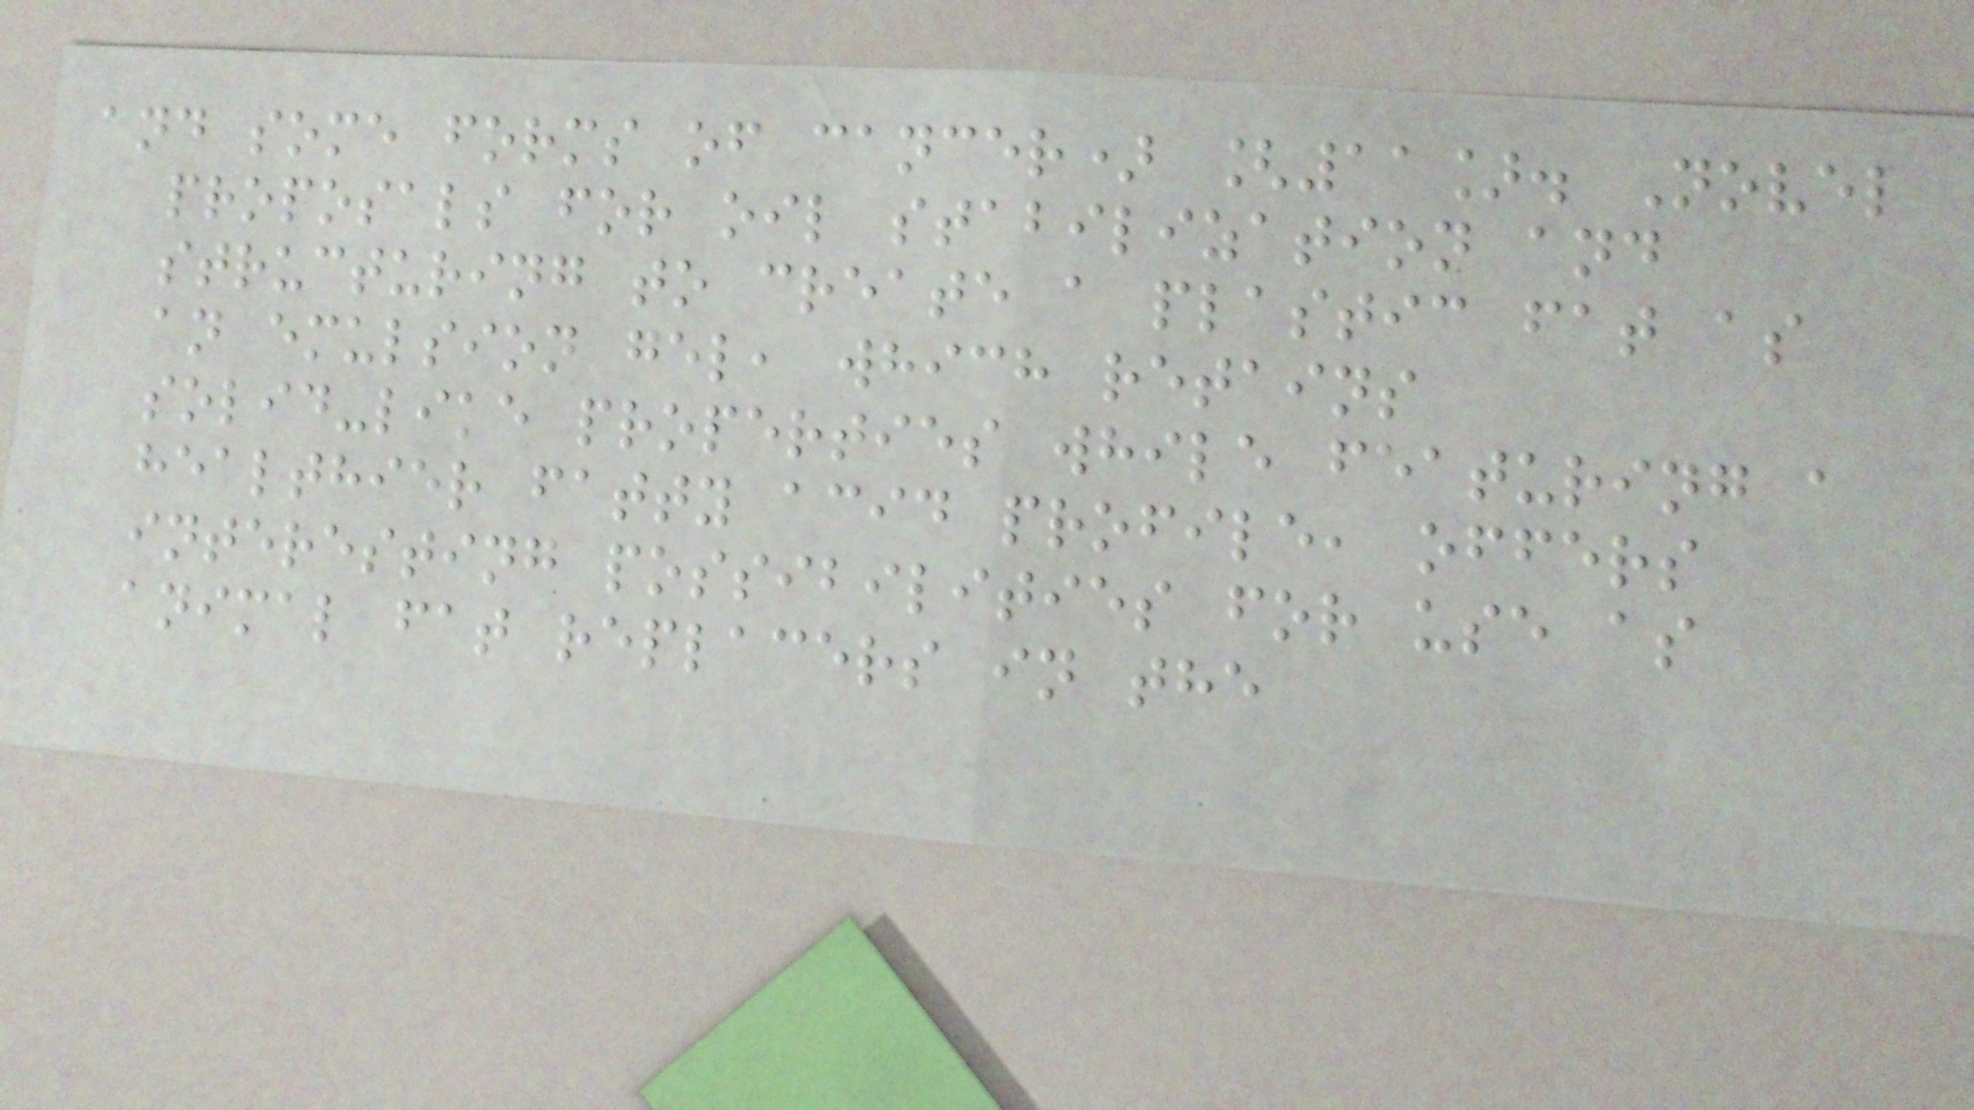and some forms of cancer) [11]. Novel
proposals for oil stabilization and
structuring to create a plastic fat as
an emulsion gel, which retains
solid-like properties while featuring a
healthier fatty acid profile, offers
interesting possibilities for use as
animal fat replacers in the
